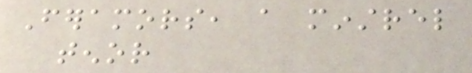Feramors, a minstrel
tenor
